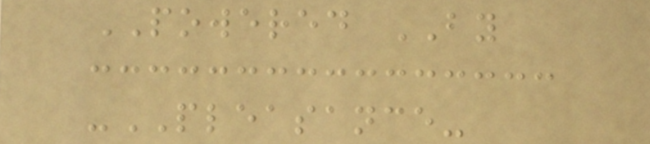POWERED BY
-PLEASANCE-
